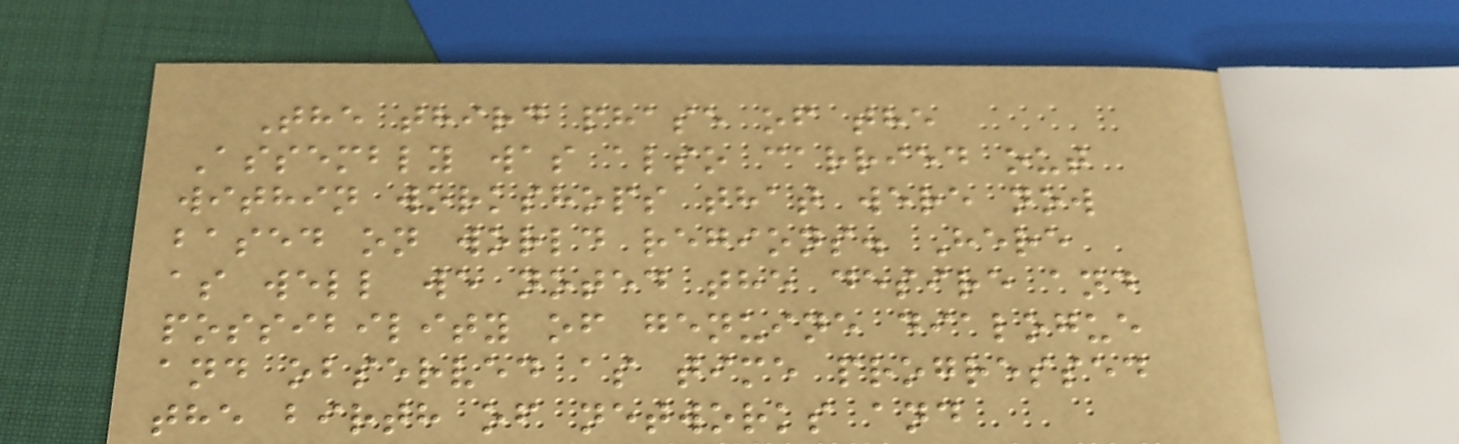The third phase of the
Assembly was also carried out
within workshops that were now
based on world regions. Here
as well we noted the desire and
possibility of genuine dialogue
and observed as time progressed
the birth of networks and
